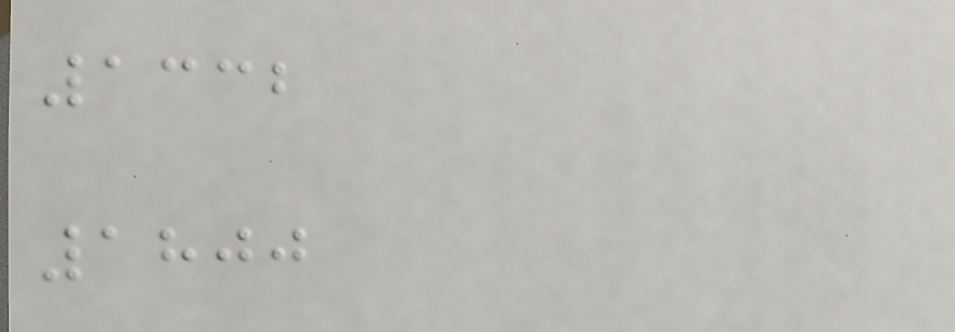1332
1800
